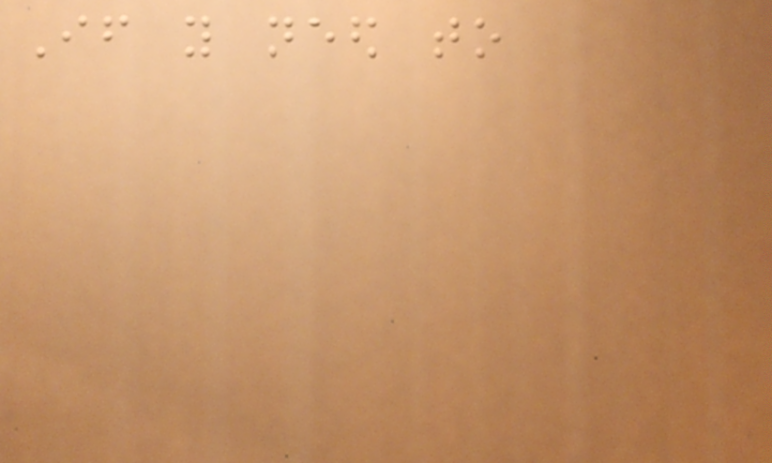If you need to
